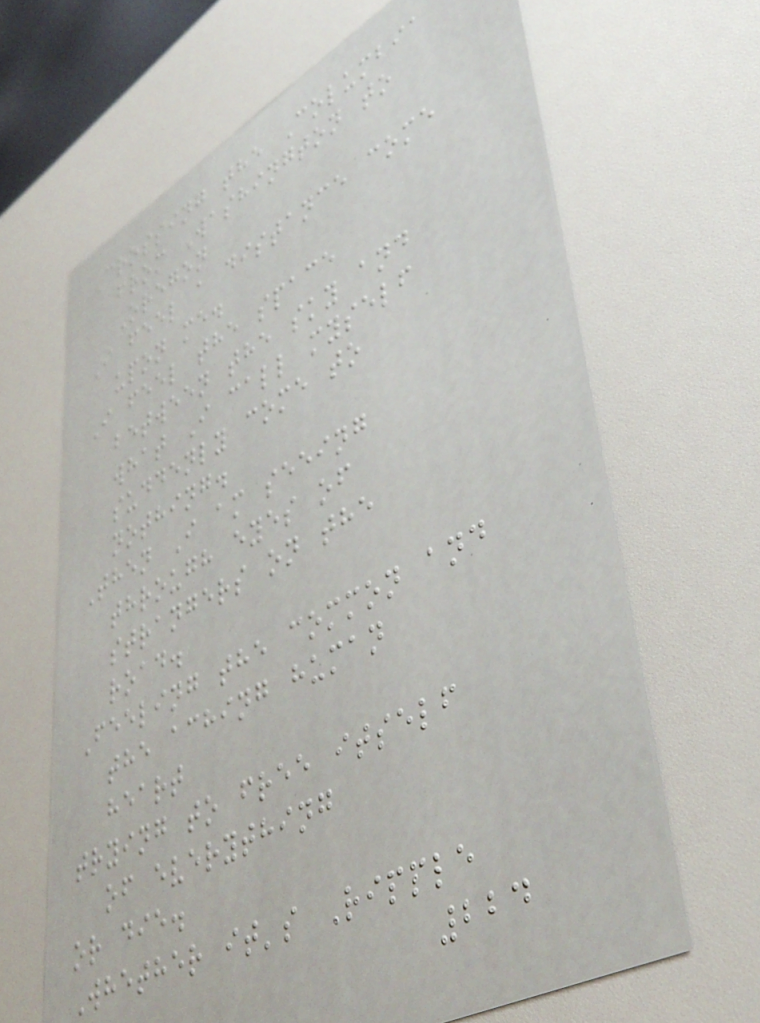Crossing the Columbia
from Washington to
Oregon
I feel a distance come
upon me.
I feel the space
between the sky and
what I call myself
suddenly come to
nothing.
Then I am seeing
through eyes of
strangers on the
road.
Feeling the common and
the aching human
heart
trying to free itself
of everything
or die.
Whether it's Ripple
224
